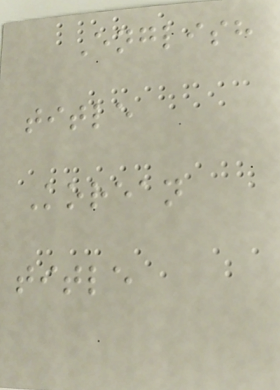English
title
Korean
title
